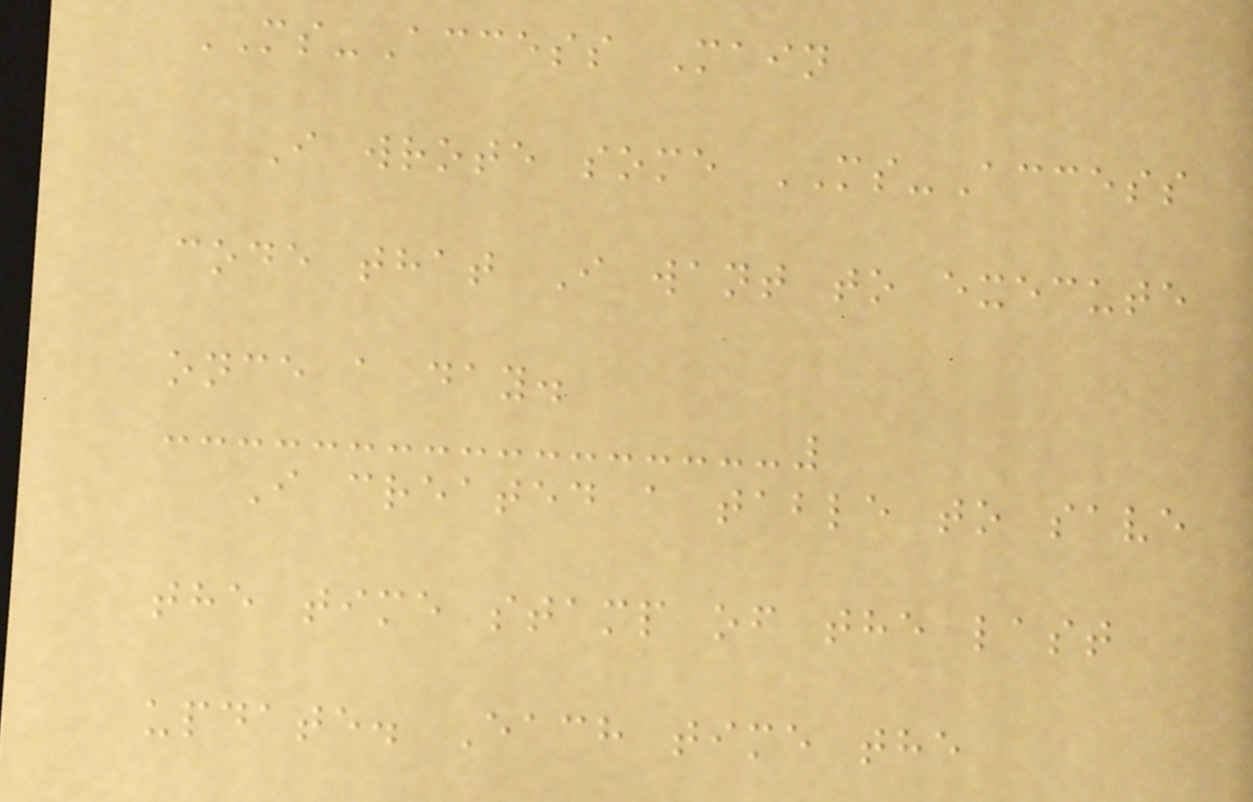MS-Access Main
I wrote some MS-Access
code that I want to execute
once a day.
I created a table to save
the time stamp of the last
update. Each time the
